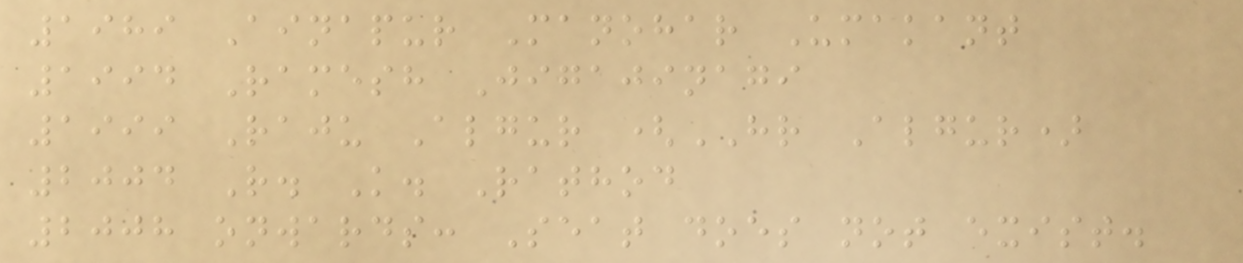1989 Ainapur Manohar Umakant
1994 Ramesh Jigajinagi
1999 Raju Algur (HR Algur)
2004 R. K. Rathod
2008 onwards: Seat does not exist.
